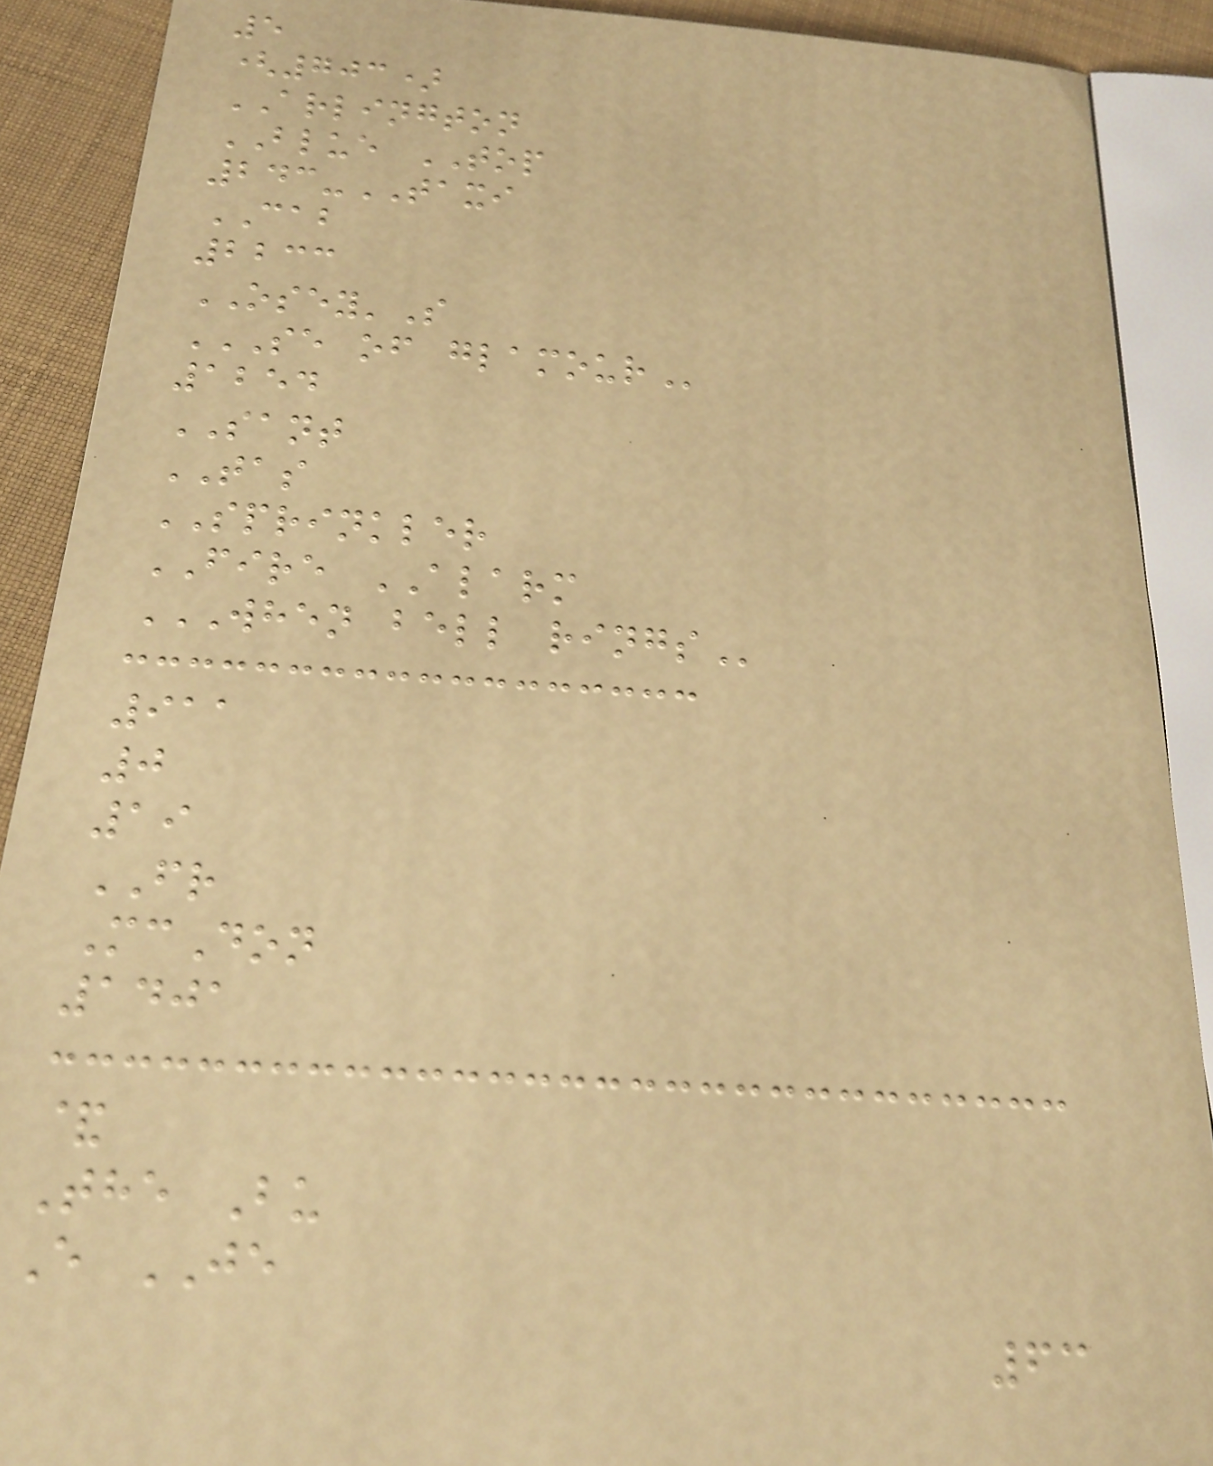5
(703)
ARLINGTON
BLUE TOP
243-TAXI
CAB
2233
OSEY'S
SE OF GLAMOUR
1254
SANT
TAS
SPRINKLER
FIRE ALARM
WHEN BELL RINGS
911
0
19
FR
McDon
1401
&
The Bu
E JE
63
